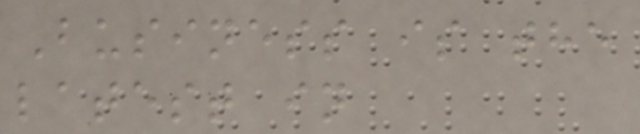Business is the
latest in
